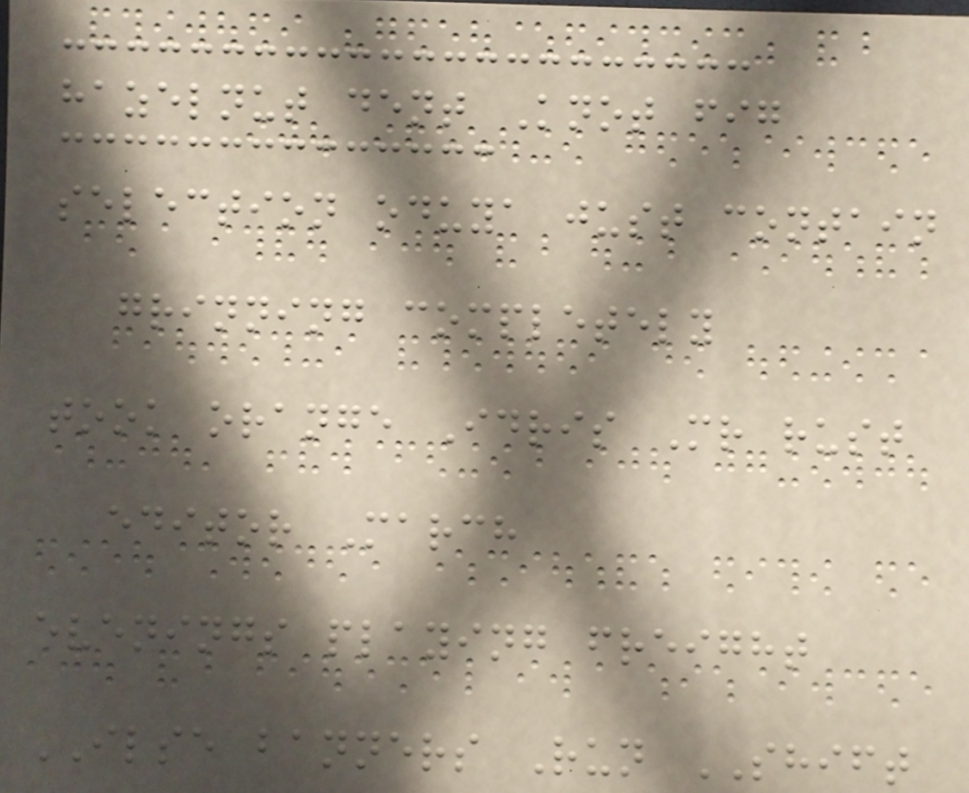hazelnut dent Knot fig
selection oduya just contain
grinning completely
took orange Idris Mr rust
editor March
evenings playing freight
ILSE banners Run SHIFT
